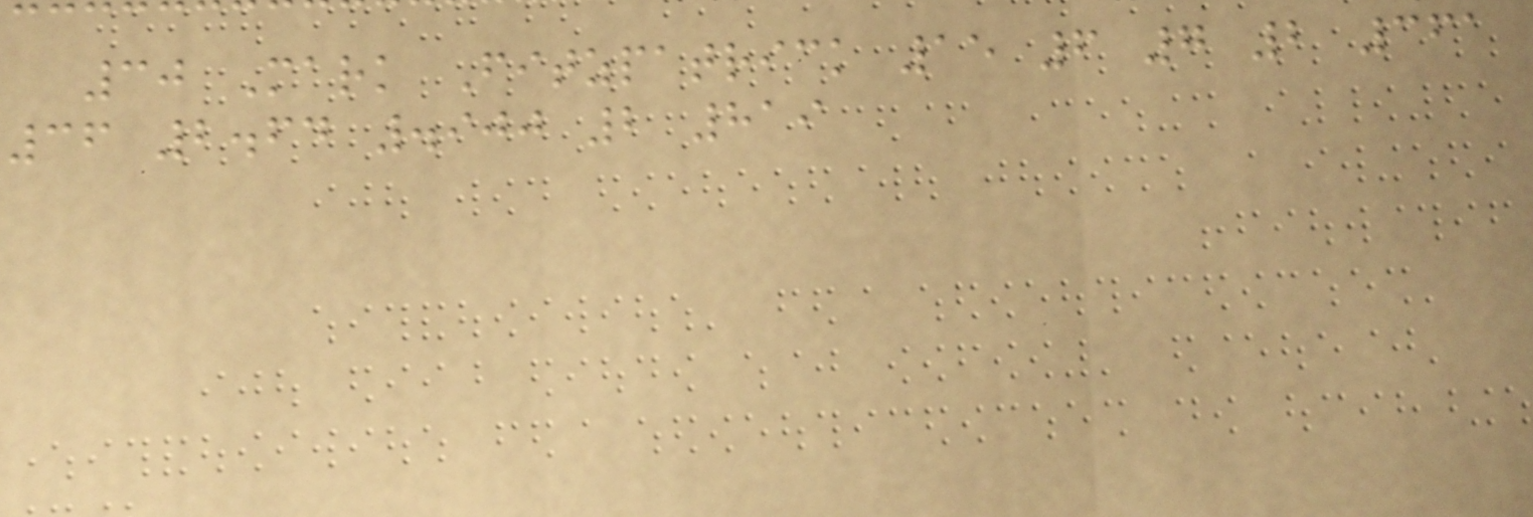30 Mark Fitzpatrick 15 6 7 2 361
36 2.64 .900 2 819
